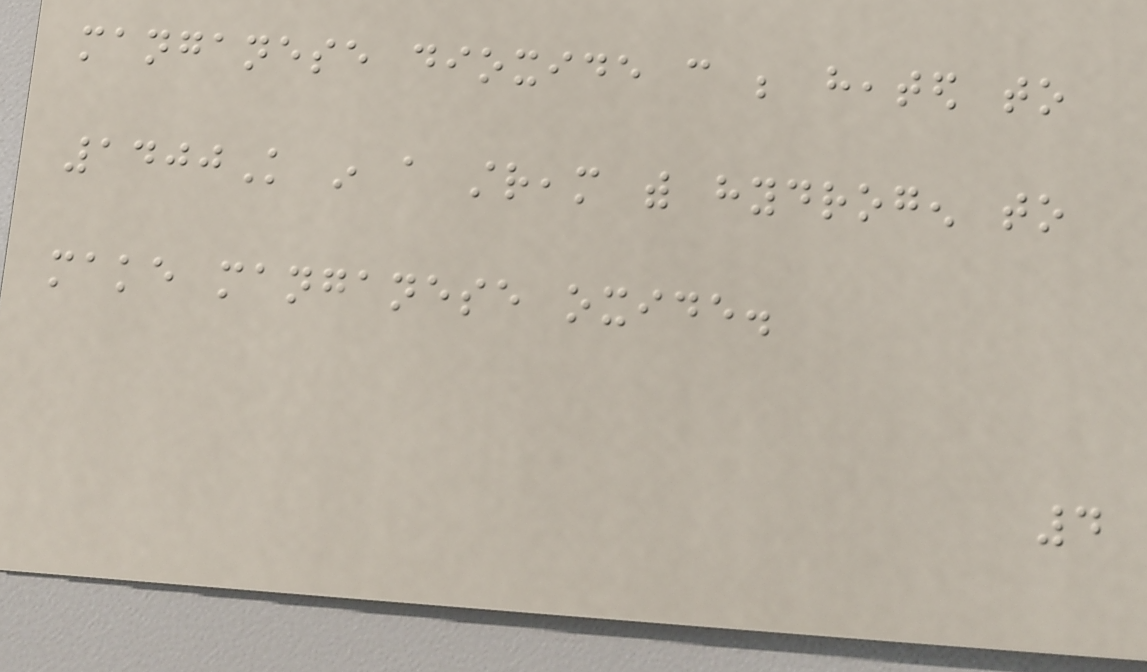manganese dioxide can be heated to
1400K in a stream with hydrogen to
make manganese oxide.
4
